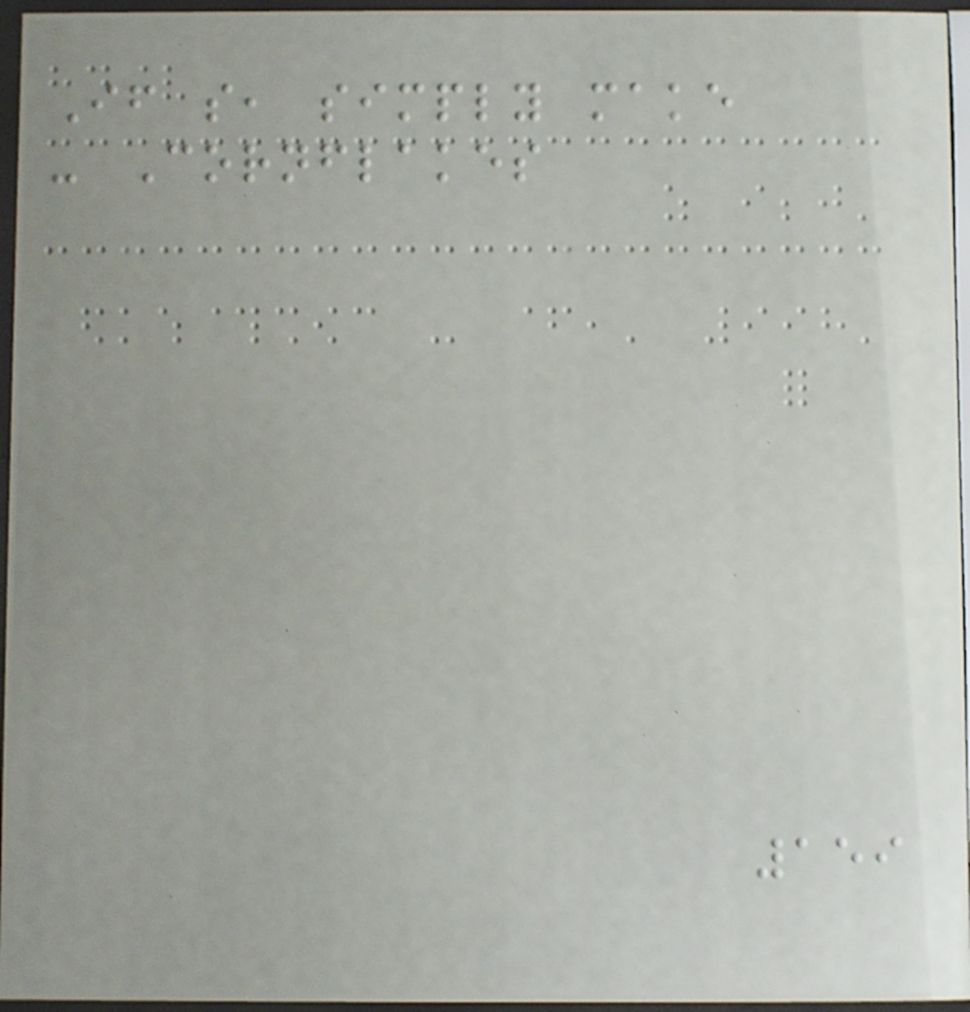If so, simply make
- Cornflakes
159
